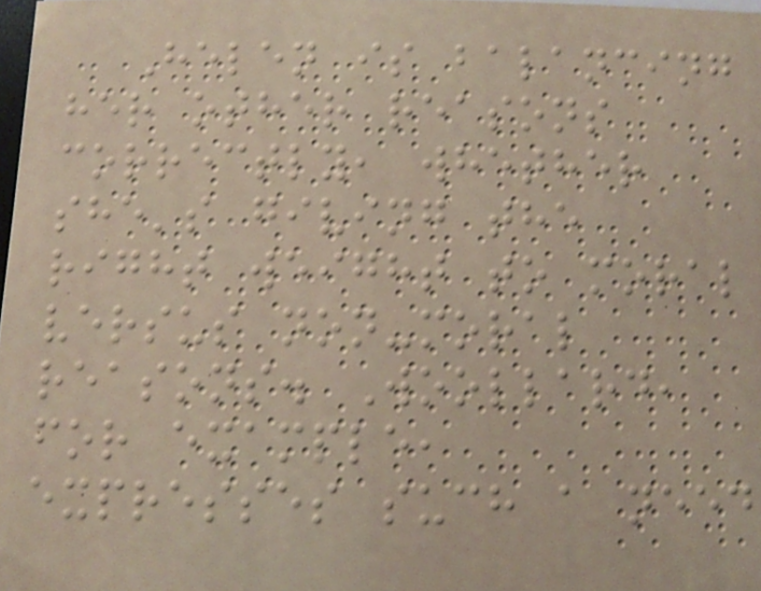Helen is balancing
her other reasons
correctly, whether
she's giving the
right weight to moral
versus non-moral
reasons. Woollard,
for example,
expresses such a need
